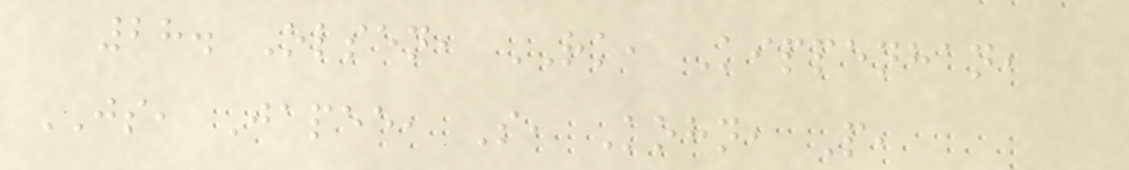28. Olsen, RK, Kippenhan,
JS, Japee, S, Kohn, P,
